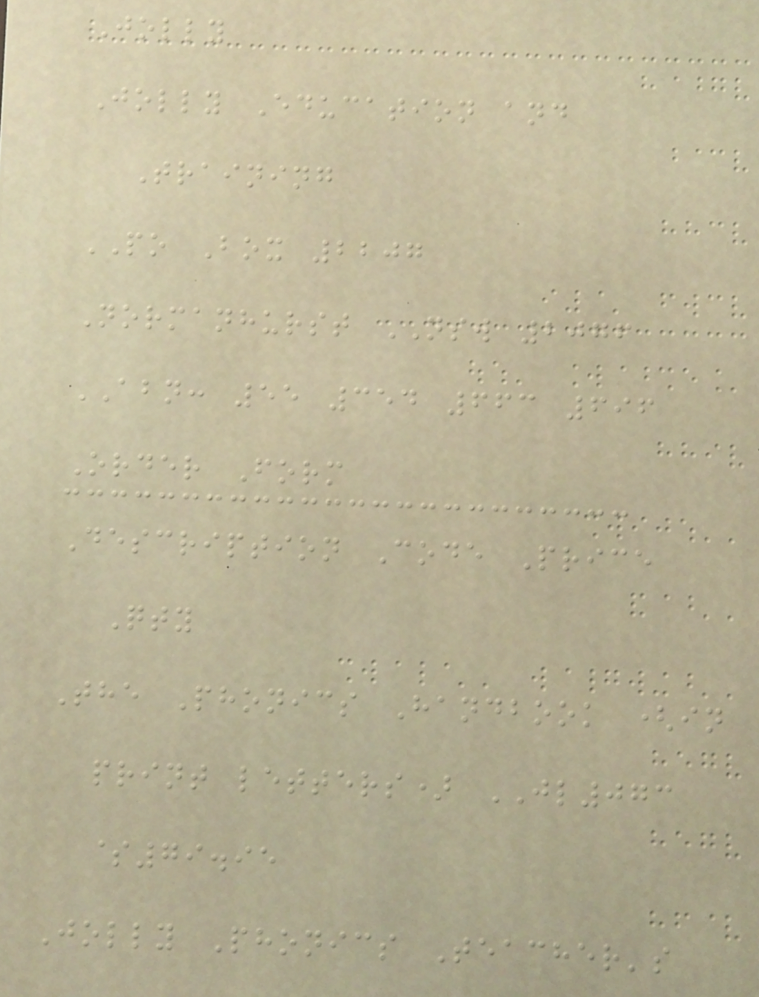Jolly
Jolly Education and
Training
PO Box 2207
Normanhurst NSW 2076
ABN: 55 354 663 696
Order Form
Description Code Price
Qty
The Phonics Handbook (in
print letters) JL073
$79.95
Jolly Phonics Teacher's
